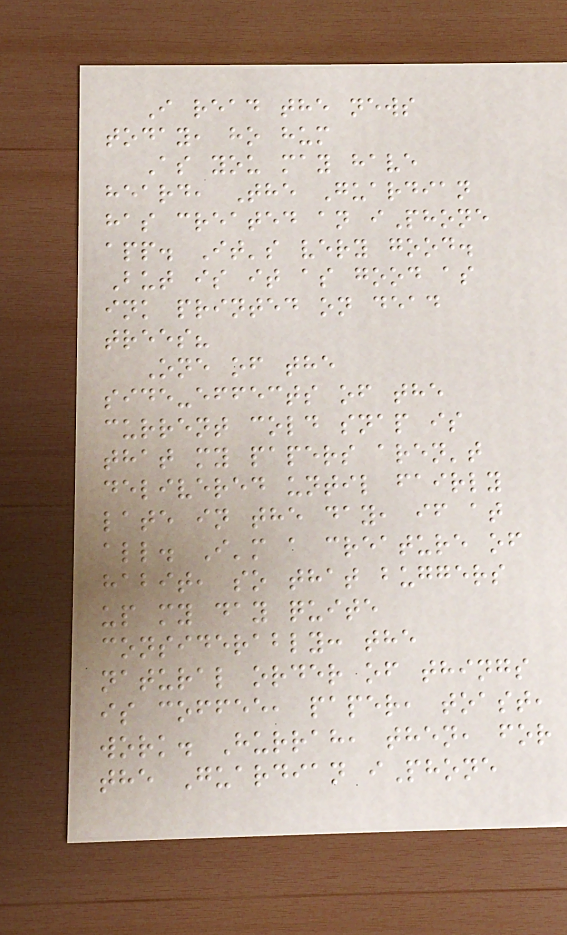I read the news
today, ho hum
As you may have
heard, The Guardian
has created an iPhone
app. It's very good.
But is it as good as
ink printed on dead
trees?
One of the
side-effects of the
current cold snap is
that my papers aren't
delivered until fairly
late in the day, if at
all. I'm a creature of
habit, so that buggers
up my day quite
considerably: the
natural order of things
is coffee, paper, toast,
work. Hurrah, then, for
the Guardian iPhone
